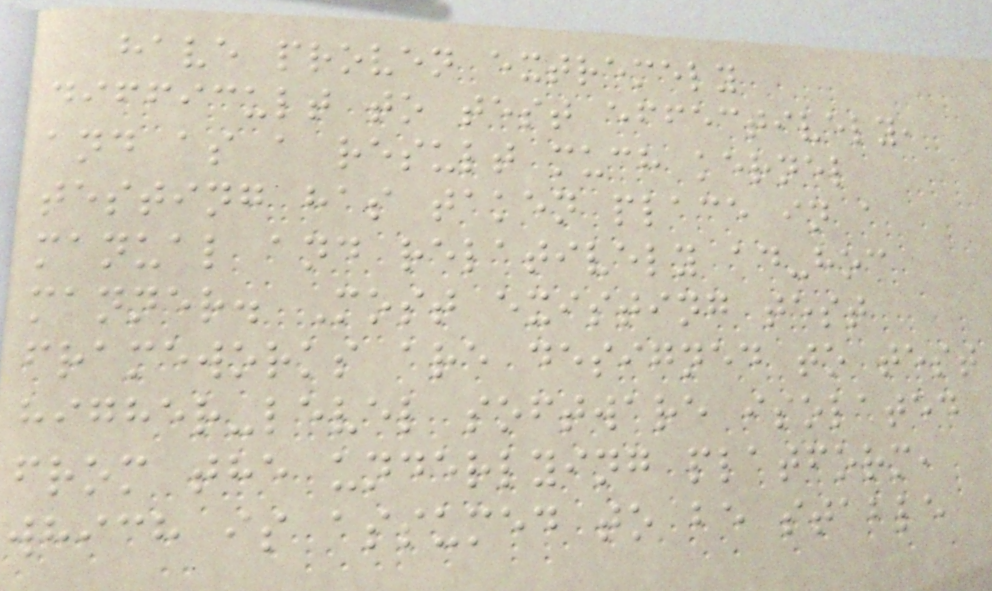have proven extremely
difficult to test effectively,
and as a result much kernel
testing has taken place in a
manual and relatively ad-hoc
manner. Most existing test
frameworks are designed to test
higher-level software isolated
from the underlying platform,
which is assumed to be stable
